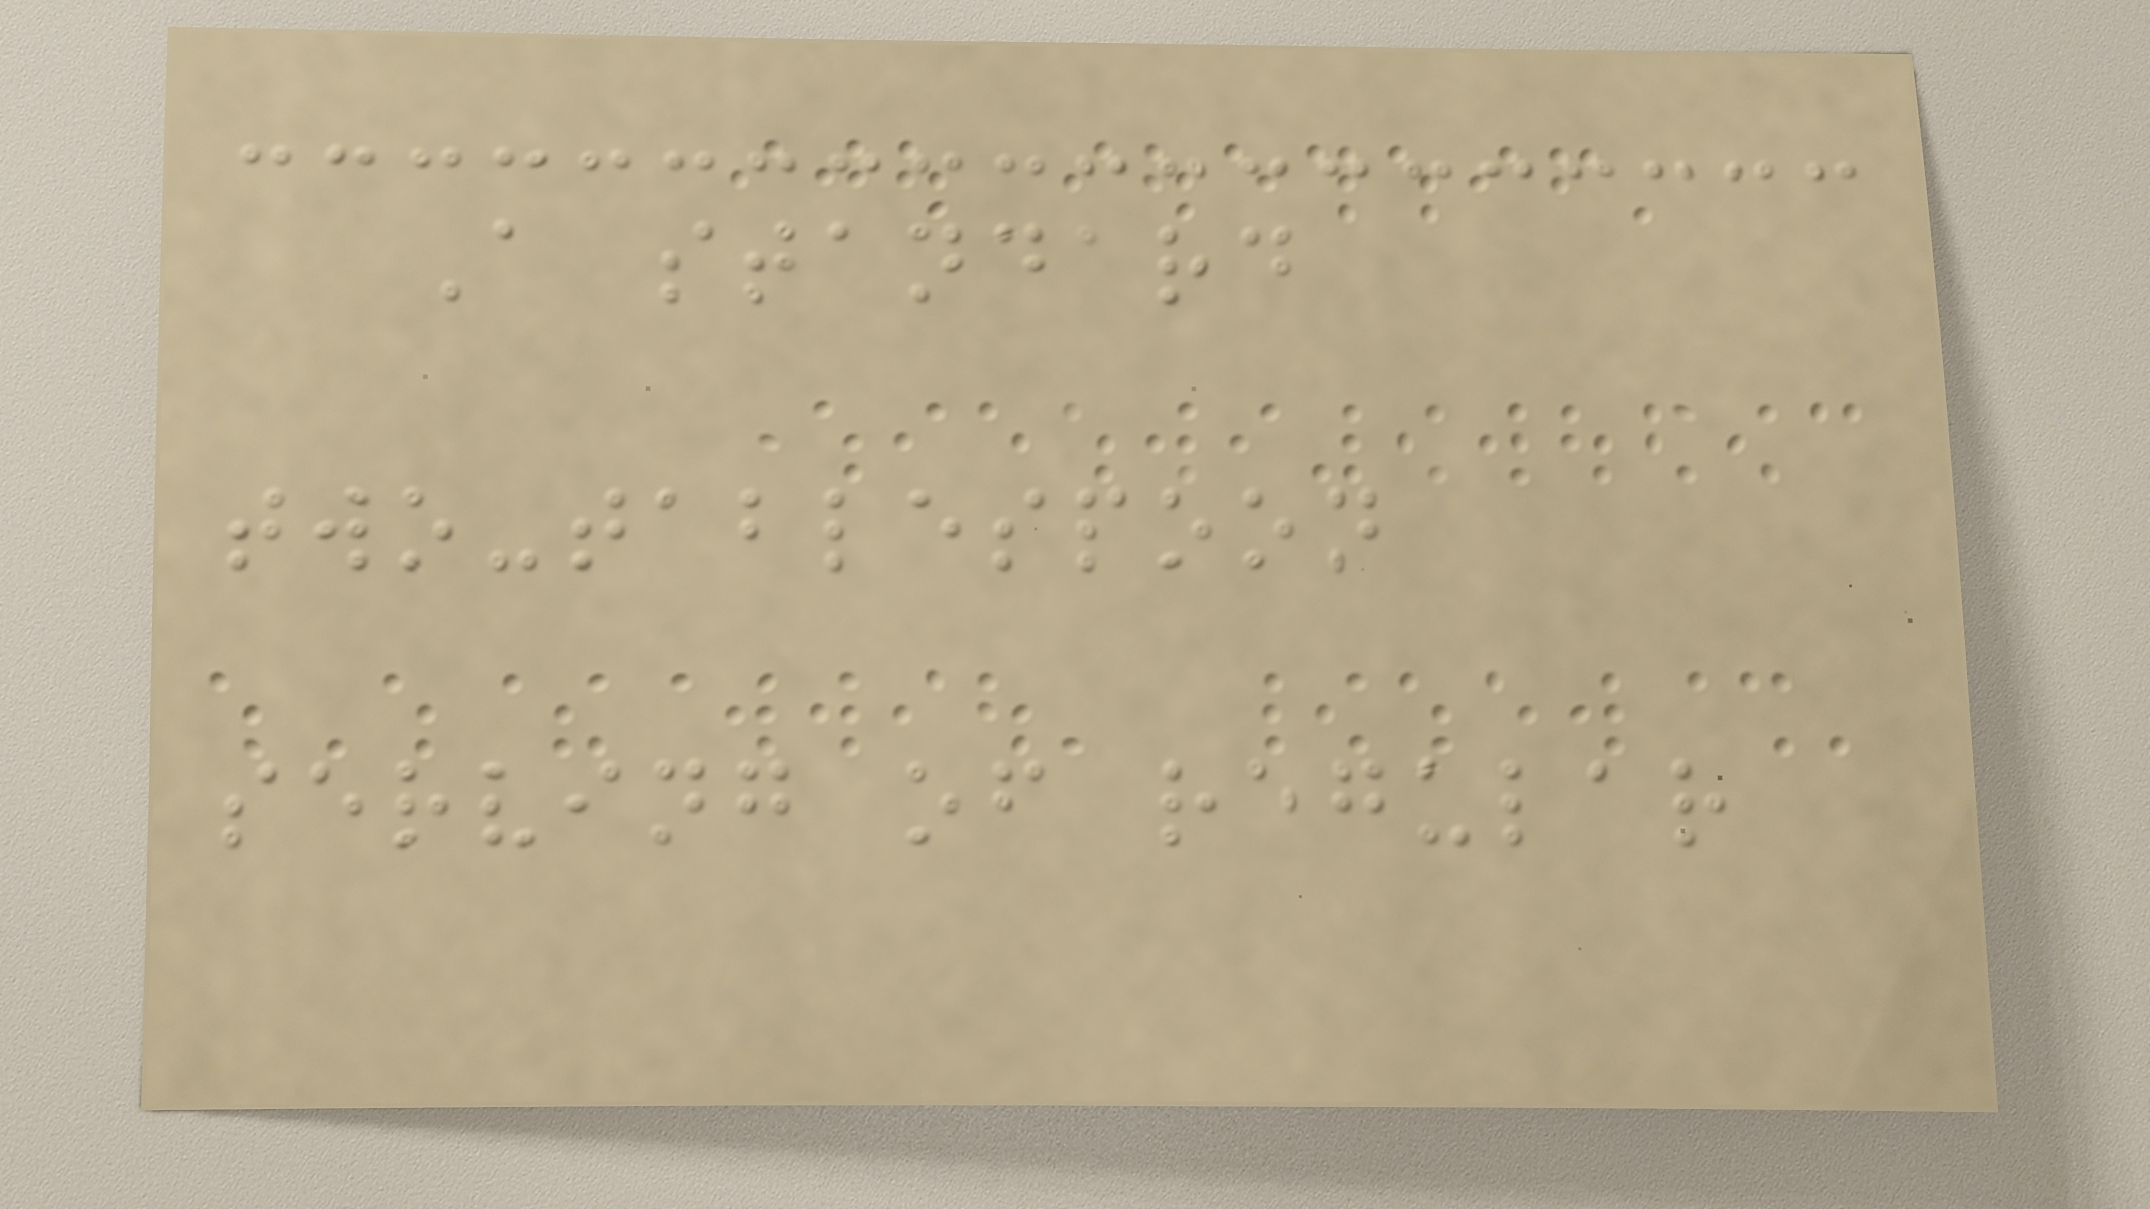A standard
two-tablespoon
serving of regular
